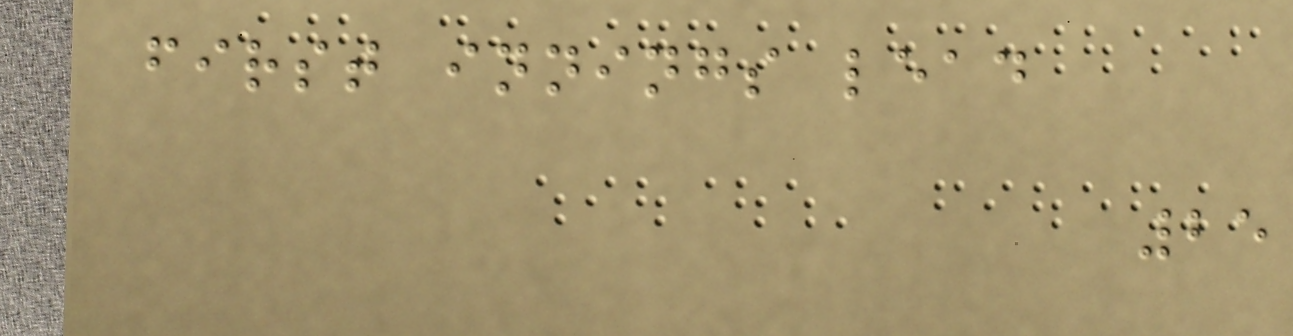first innings lead
25
